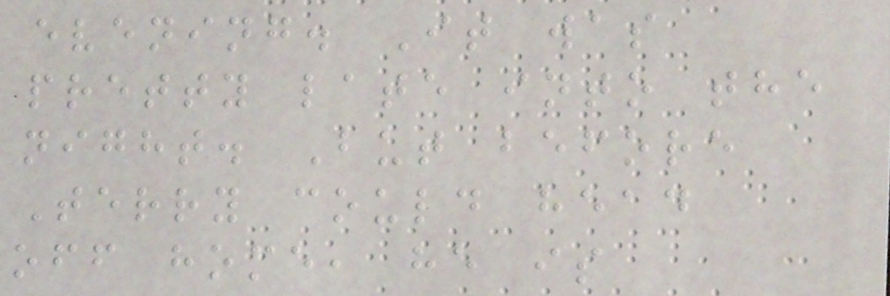evening. It was
pretty late into the
night. But before
Terry could head
off home, he is
